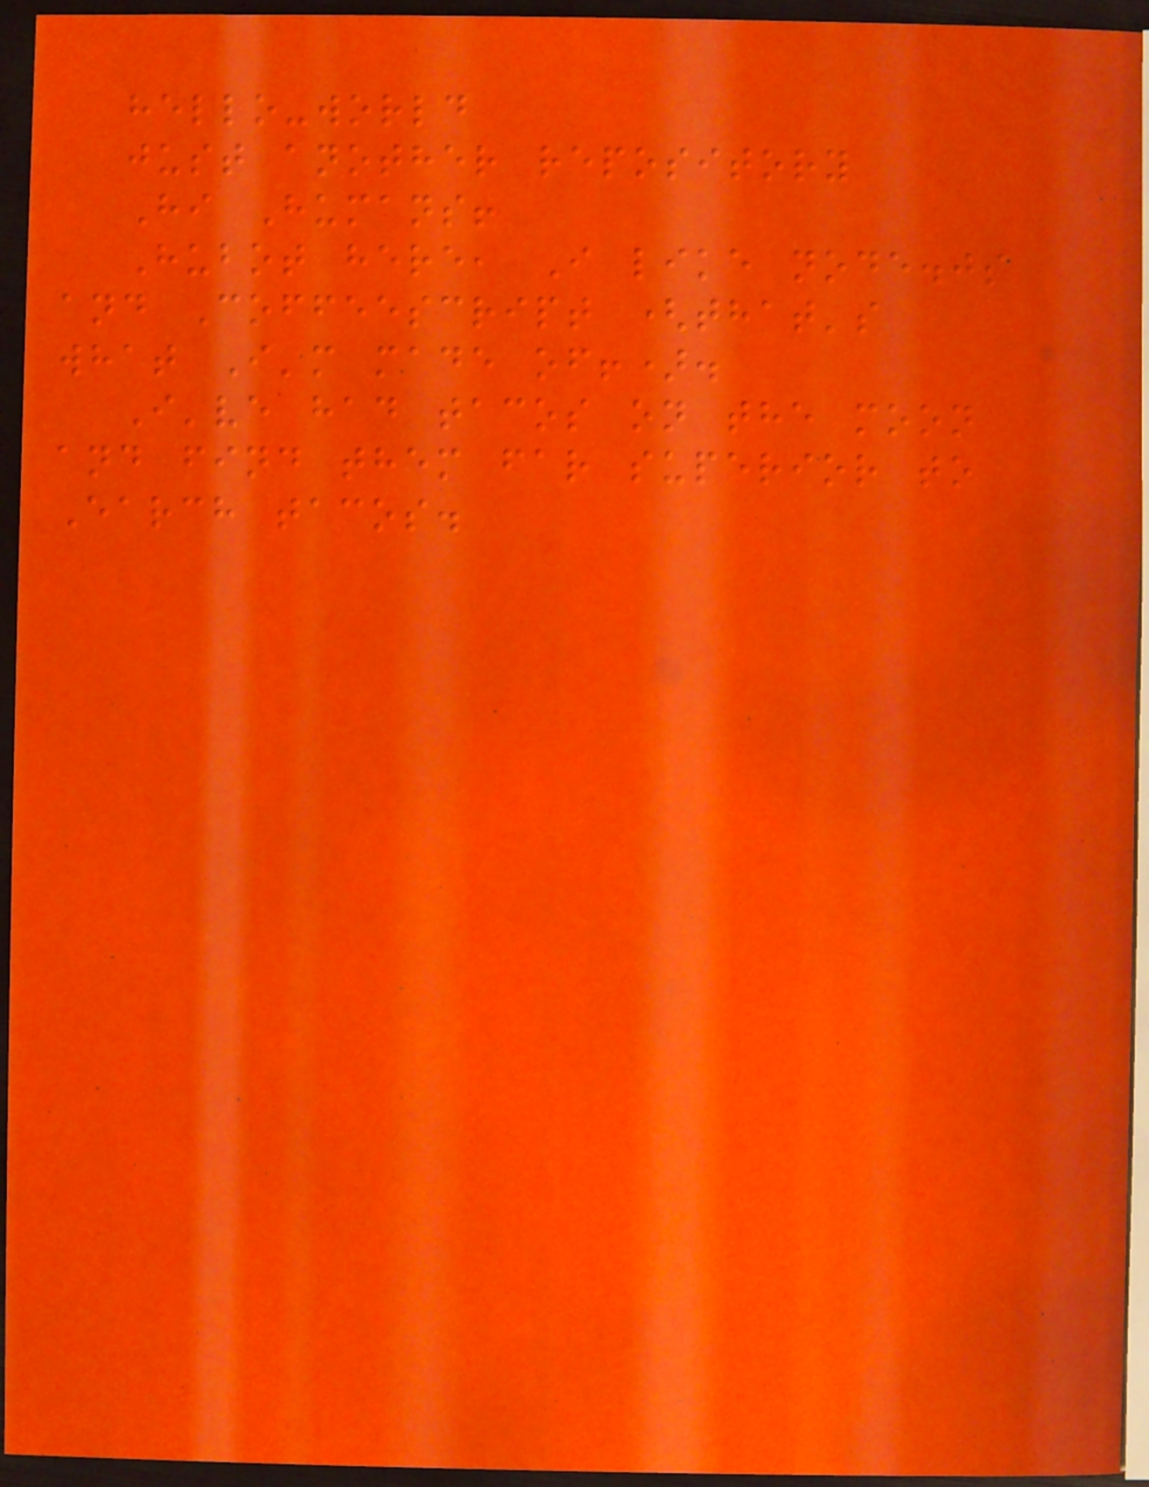hello-world
just another repository
Hi Humans!
Hubot here, I like node.js
and Coffeescript (that's
what I'm made of!).
I've had tacos on the moon
and find them far superior to
Earch tacos.
